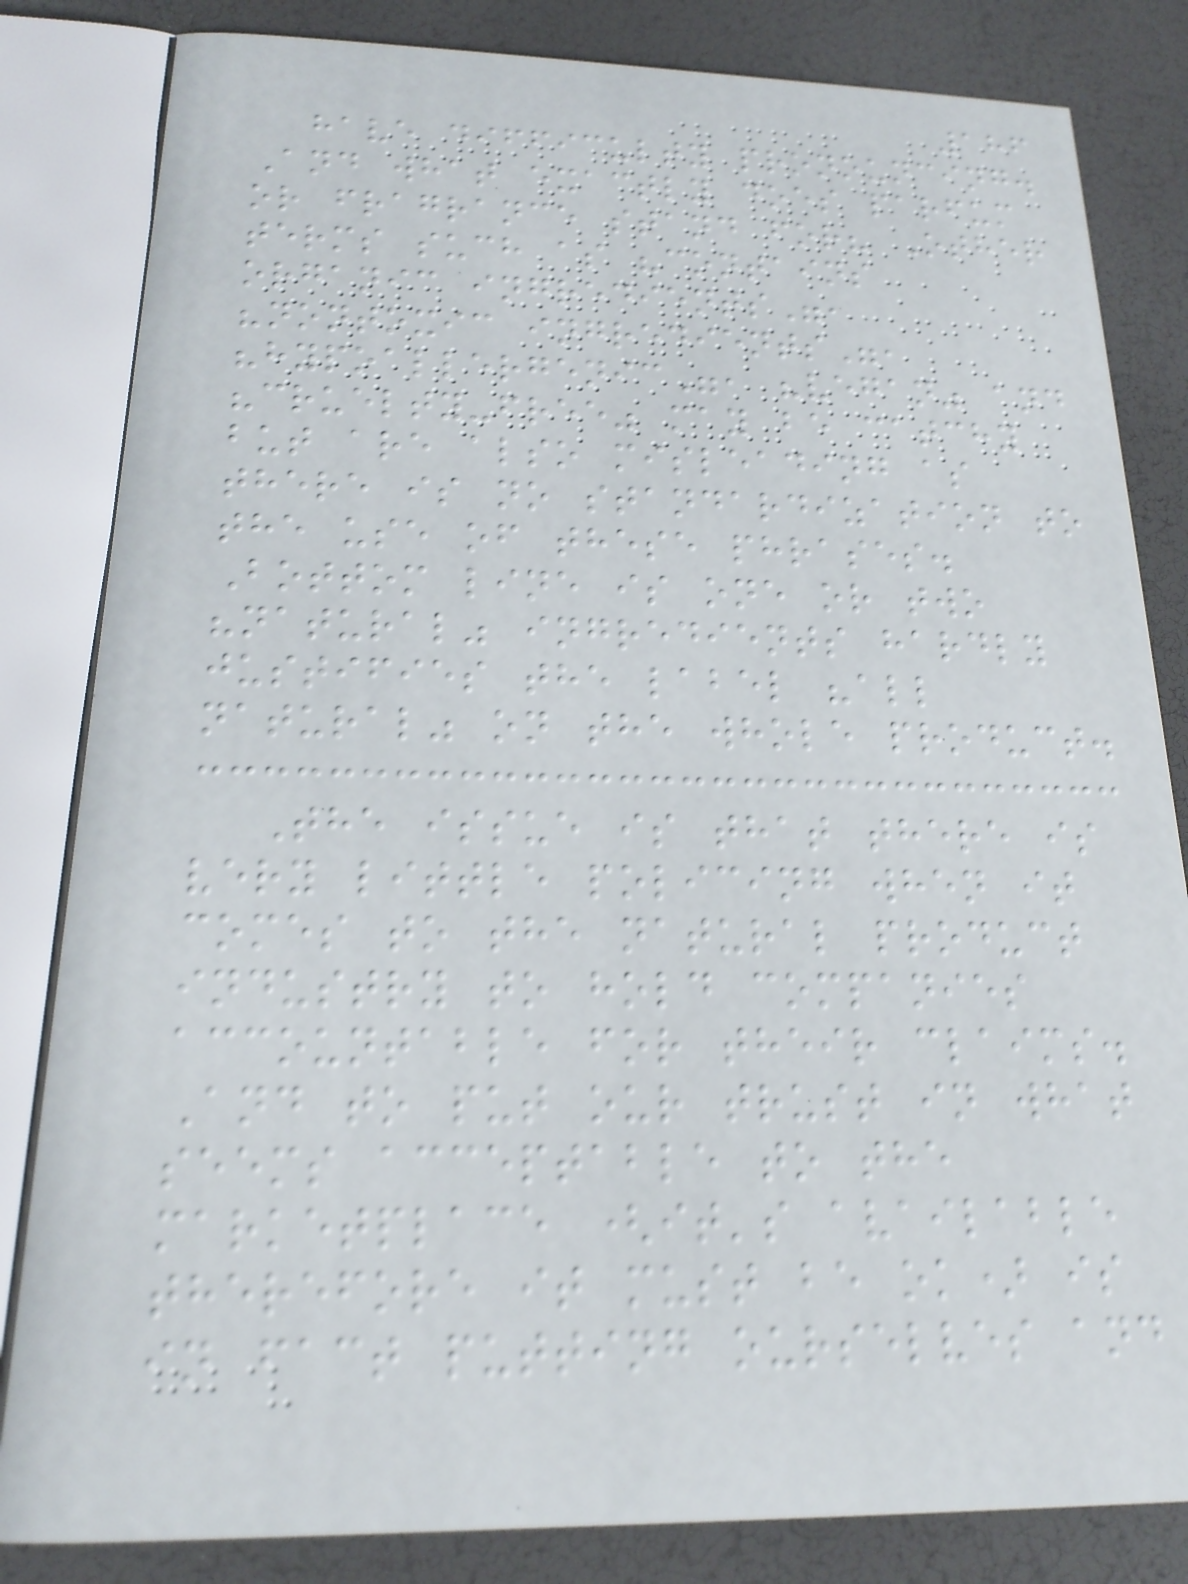186
have difficulty pronouncing.
And what exactly does parfum
or fragrance stand for? Other
terms such as "contains
organic ingredients",
"nontoxic ingredients",
"hypoallergenic", "vegan" and
"cruelty-free" may be catchy
but are also misleading as
there is no standardization to
the use of these phrases.
Bottom line is one or two
"natural" ingredients hardly
justifies the label "all
natural" on the whole product.
The issue is that there is
very little policing when it
comes to the natural product
industry to hold companies
accountable for their claims.
And to put our trust in what
seems acceptable to the
marketplace (it's available
therefore it must be ok) is
in fact putting ourselves and
